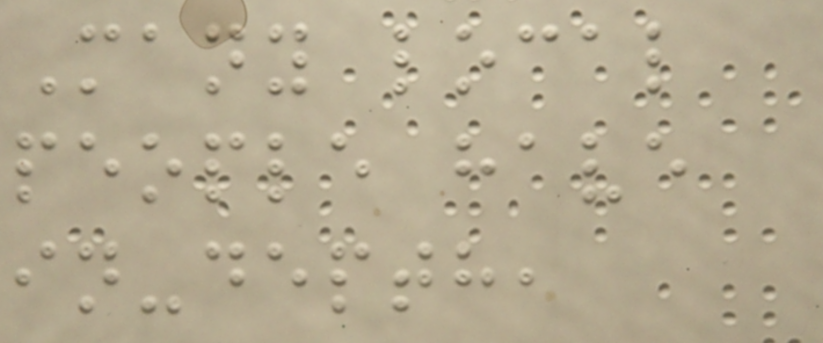Many local
people have
in-depth,
